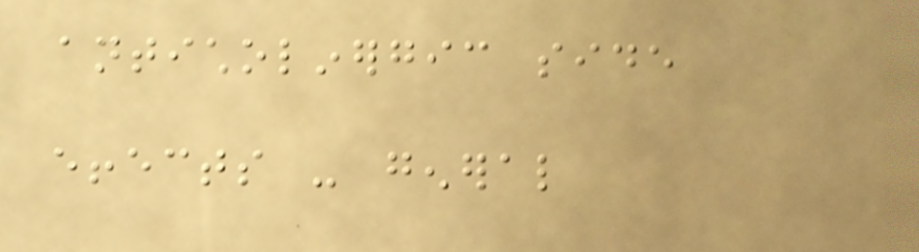anticholinergic side
effects - general
